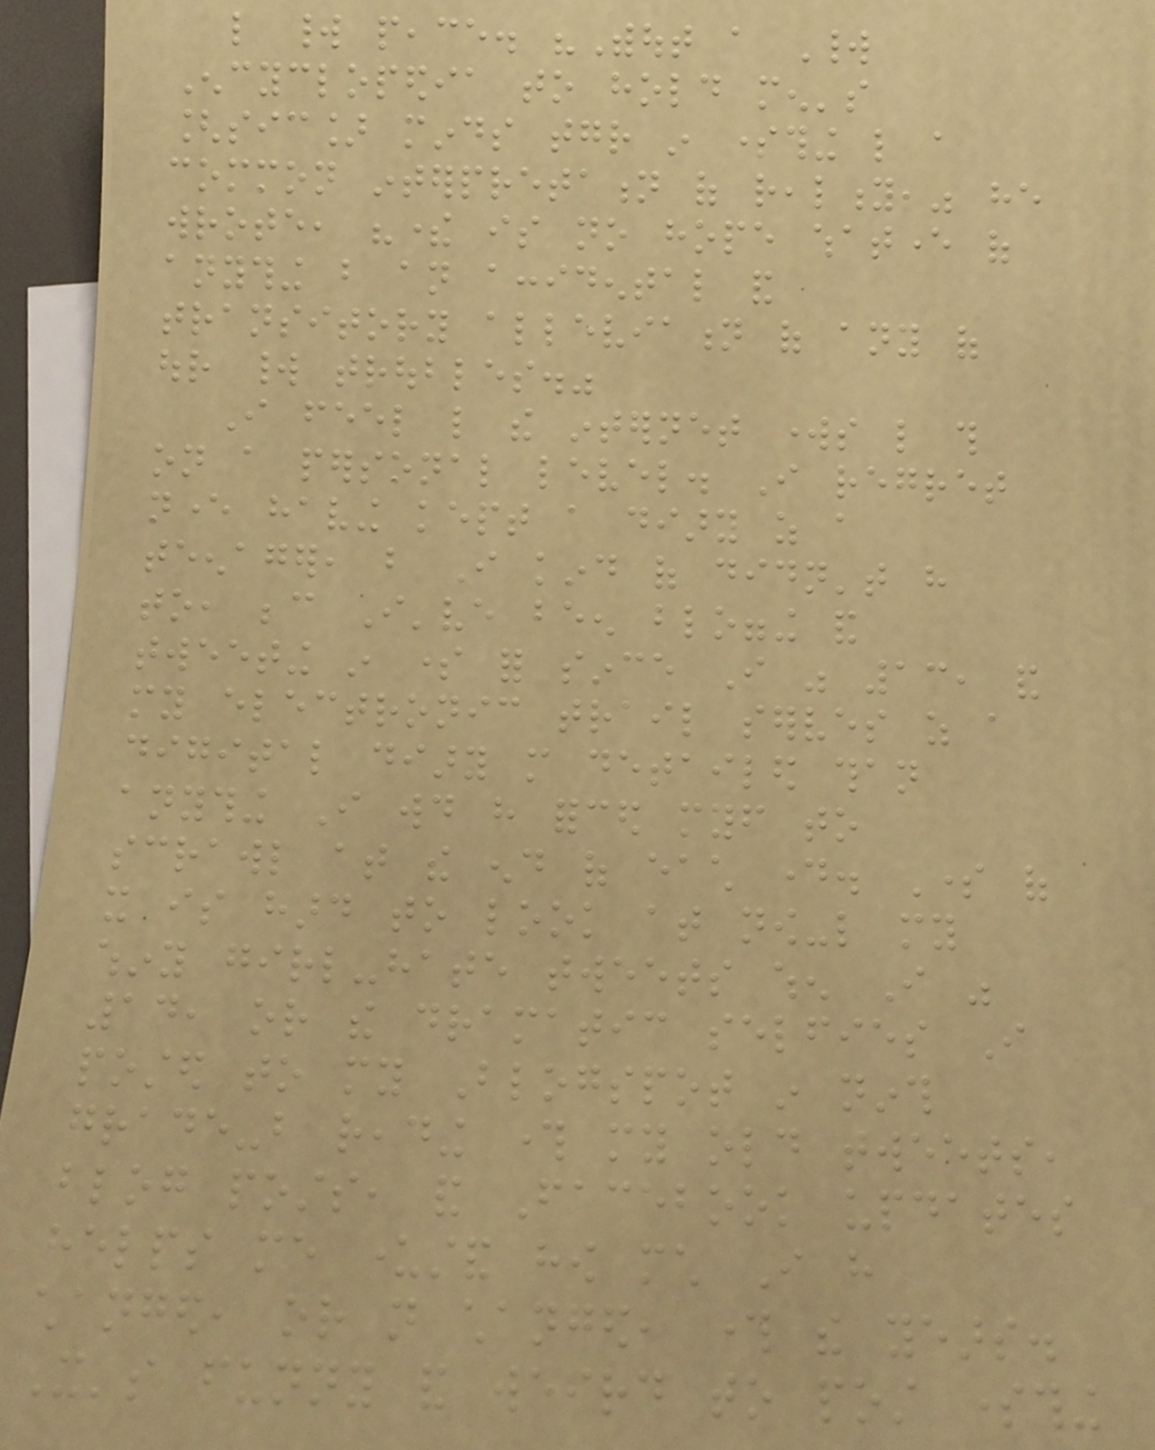like world peace. "Without a World
Encyclopedia to hold men's
[sic] minds together in something like a
common interpretation of reality," he
wrote, "there is no hope whatever of
anything but an accidental and
transitory alleviation of any of
our world troubles."
I feel like the internet works like this
on a personal level. I regret
never having kept a diary as a
teenager, but I kind of didn't have
to, because I've been blogging and
tweeting in some for since I was 13, and
my electronic trail serves as a
digital diary more detailed than
anything I would have forced myself to
scrawl at the end of each day. Some of
it is hard to look at now-like my
whiny girl-hate tweets when I was
14, or the dramatic selfies I
posted to my Blogspot in ninth
grade-but reading through my old tweets,
blog posts, and Facebook updates
helps me understand how much I have
changed, or not changed, through the years.
It's funny and weird to post something
